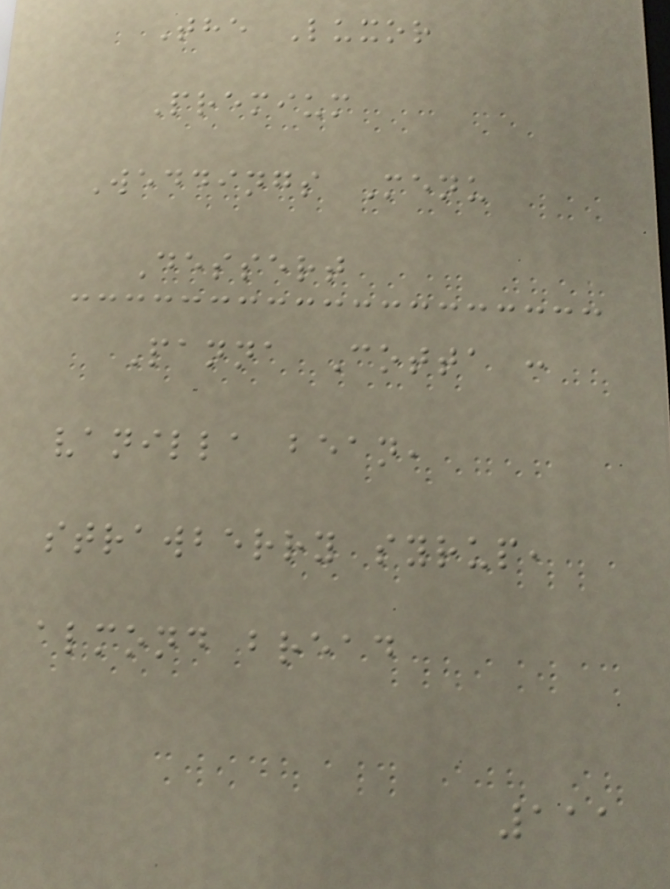The Luxor
Premium
Weddings Menu
Dessert
Panna Cotta :
vanilla bean,
strawberry syrup,
almond bread
111
